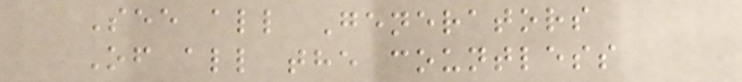See all Generators
Of all the countless
